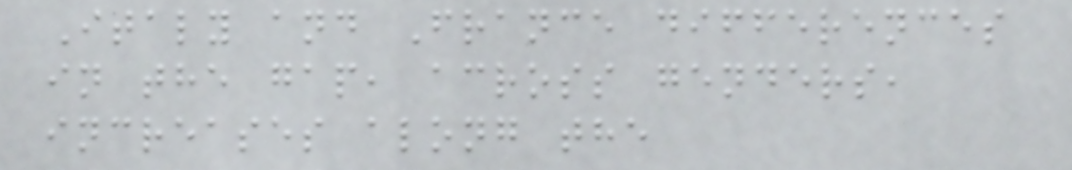Italy and France differences
in the gap, across genders,
increases along the
